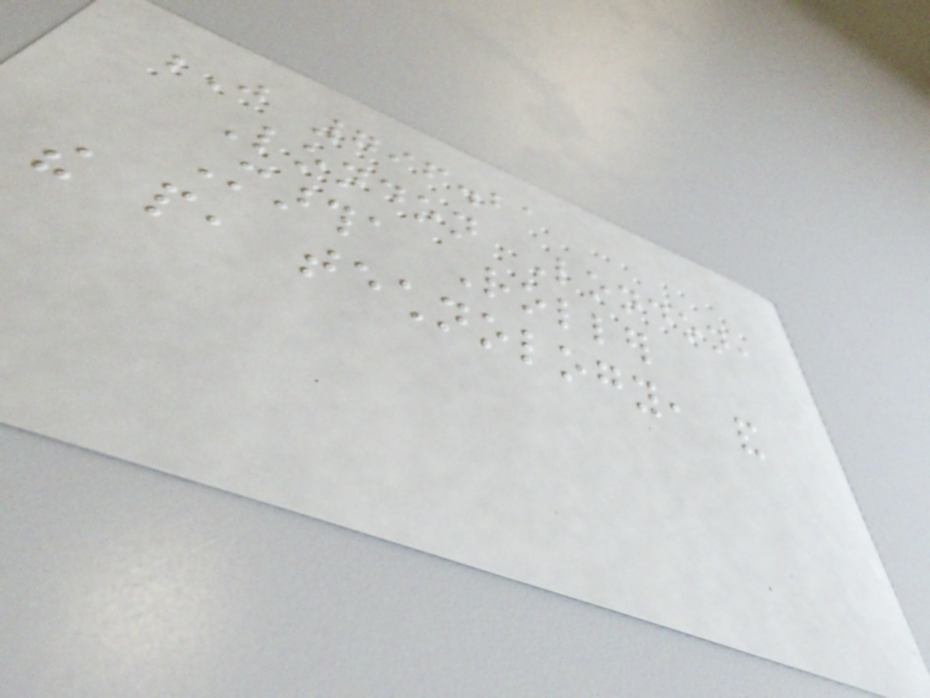J 796.21
London London,
Martha Roller
the people, technology, and
